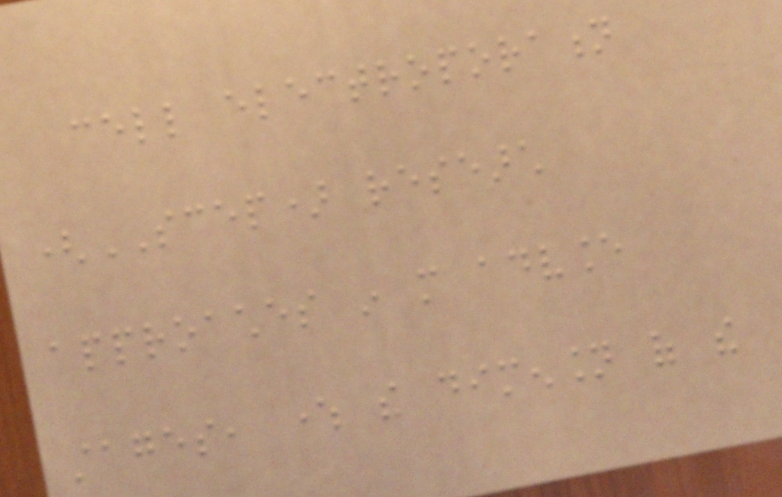cell electroporation
(SCEP) research
approaches in more advance
stages, where the dimension of the
